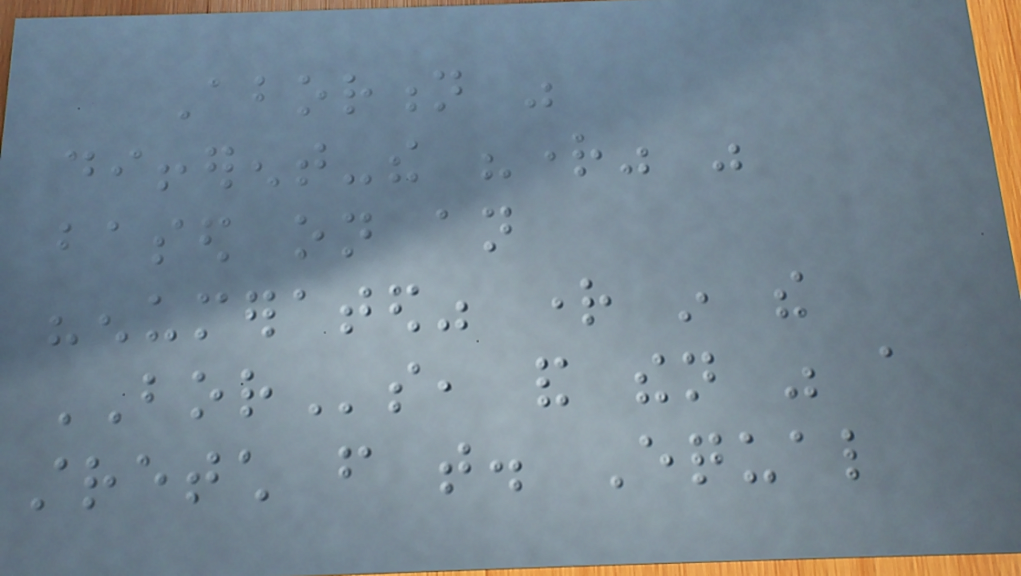Abortion was
different-the "right" was
based on an
"enumerated" right in the
BORs, and then was a
stretch from that. Equal
